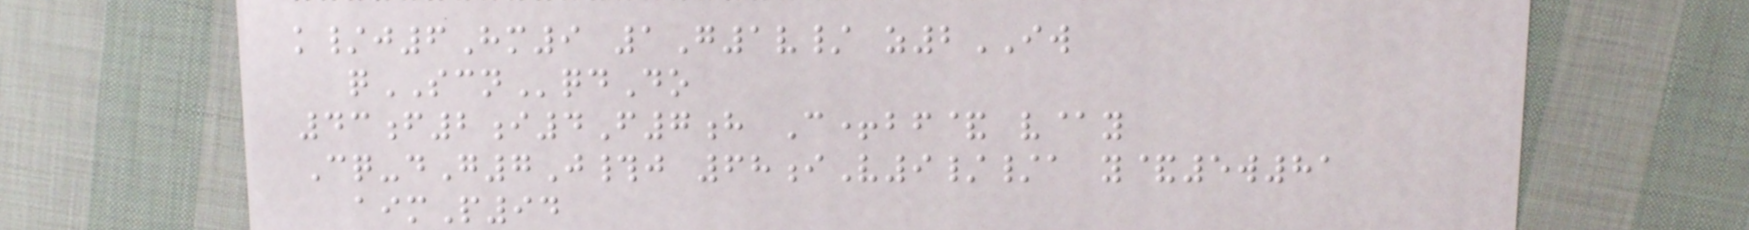k/j6Hm9 1G1v/ z2IW
qSCNqdDo
43f2i4F7h C+bf& v@y
Cq-dG7J#j 68iV9//a y&5w81
aimP94
